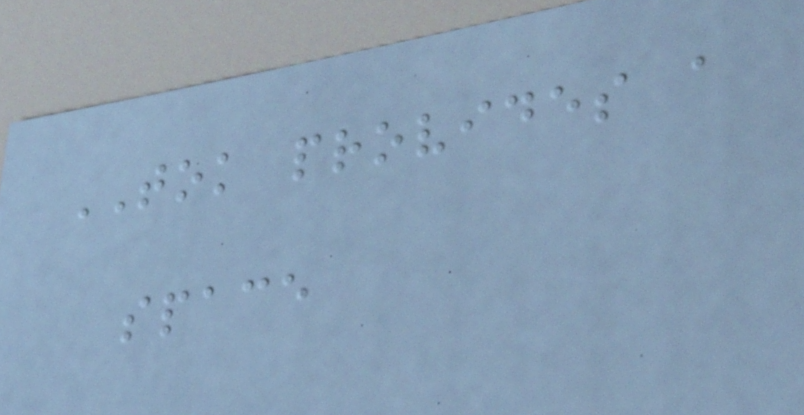TOK provides a
space
